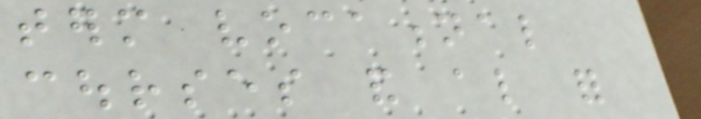term vocational
courses and also for
